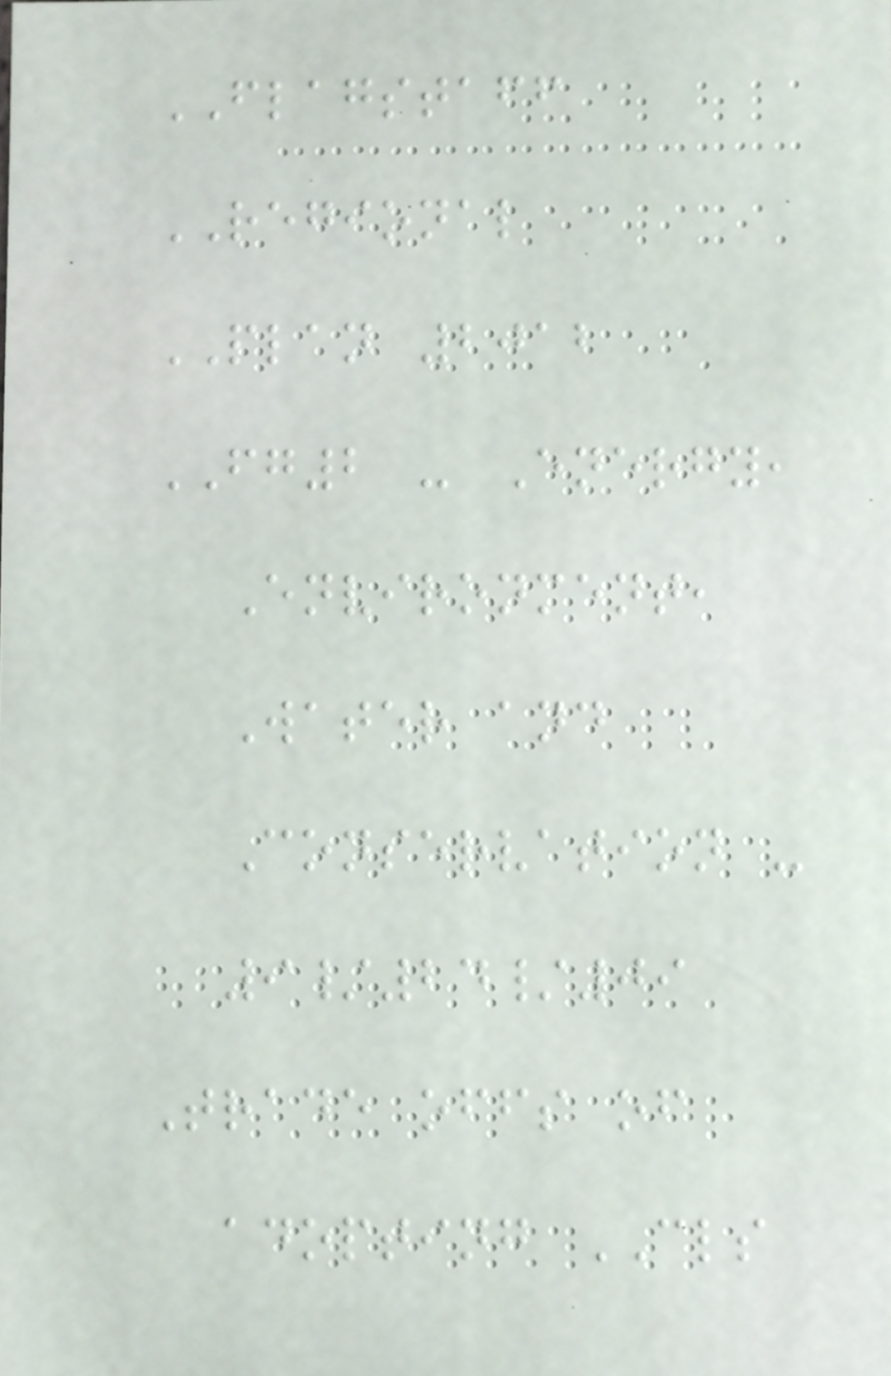FLAGSTAFF
REGIONAL
PLAN 2012
FG2 - Energy,
Environment,
Water and
Conservation -
9/24/09
Trade offs of
adopting CLS
